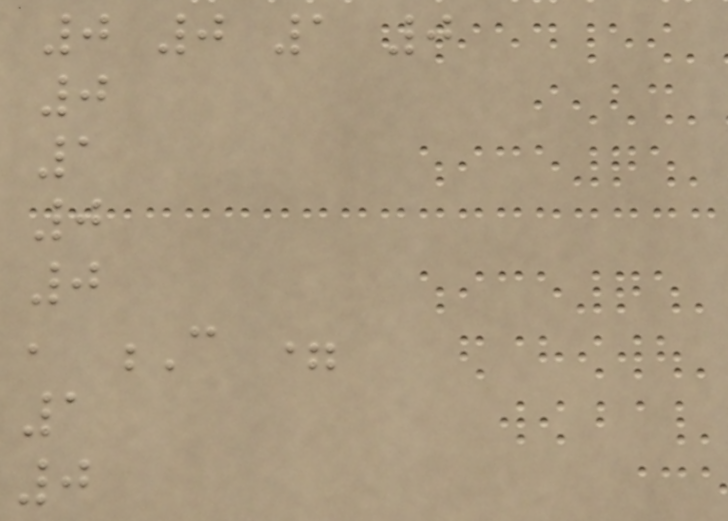0 0 1 0
0
1
0
0
, C =
1
0
